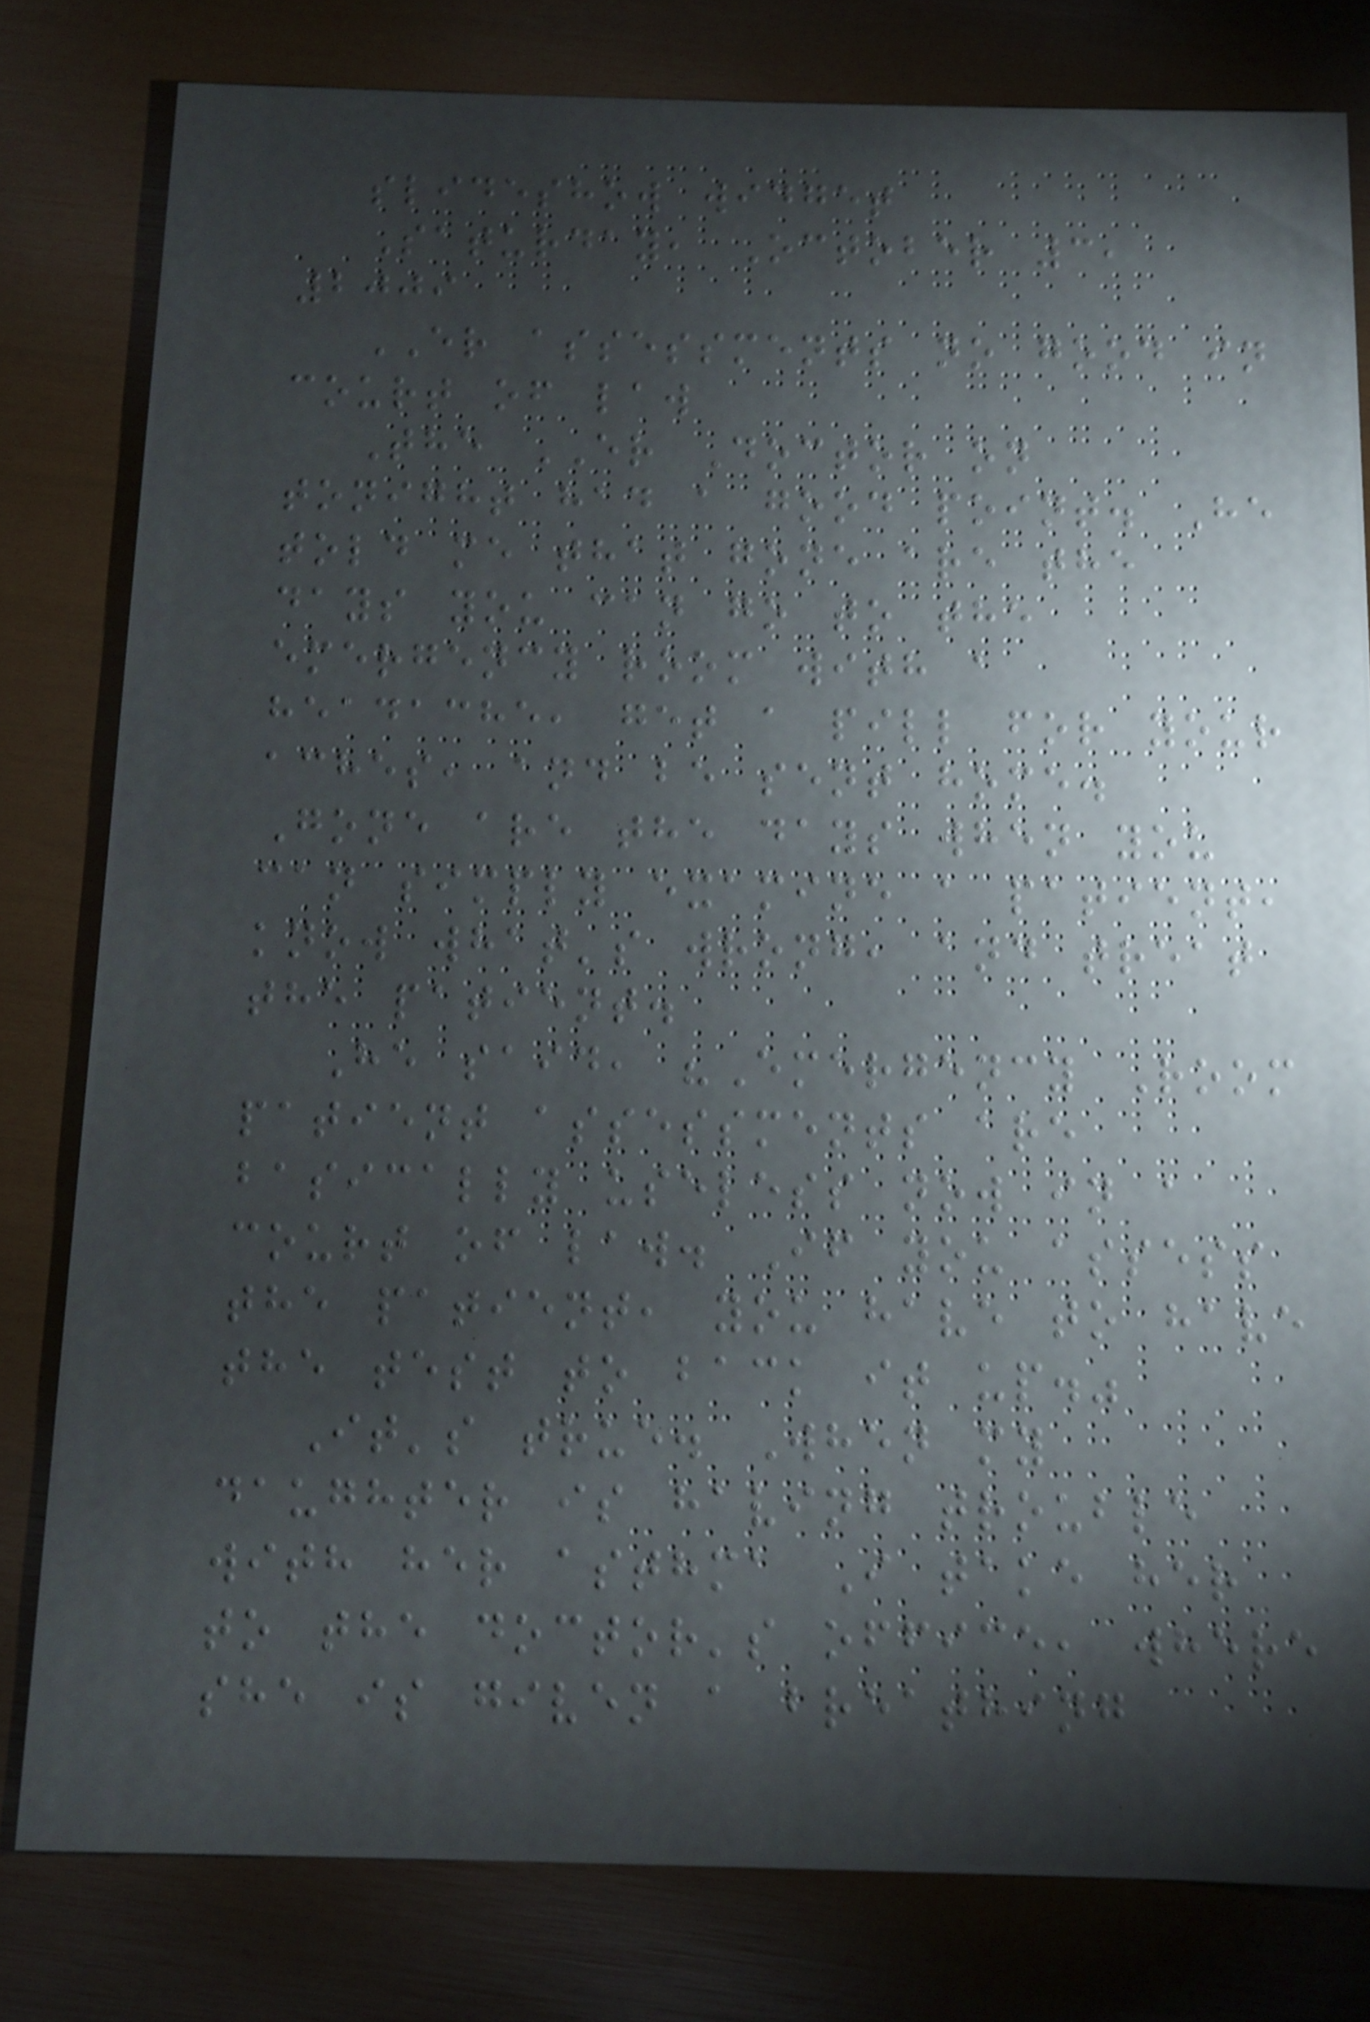slideshow widget
Saturday, October 3,
2009
ER assessments no good in
court of law
The ER Doctor on
tonight had a good point. He
told me that gone are the
days you can go to the
emergency room with a
headache, get a pill for your
aches, and be sent home.
Gone are the days when you
can simply examine a patient,
know what's wrong, and treat
the patient.
He said, "Emergency Room
patient assessments are
basically useless now in a
court of law. If you assess
the patient, you have to have
the test to back it up."
It's true. When my
daughter is having trouble
with her asthma I take her
to the doctor's office, where
she is given a breathing
